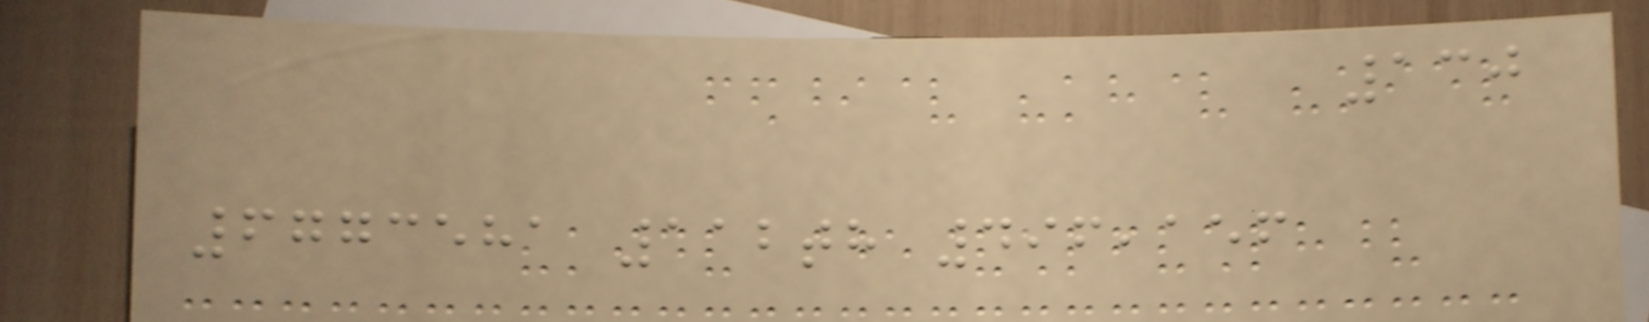130
6773581 112th 496,156
